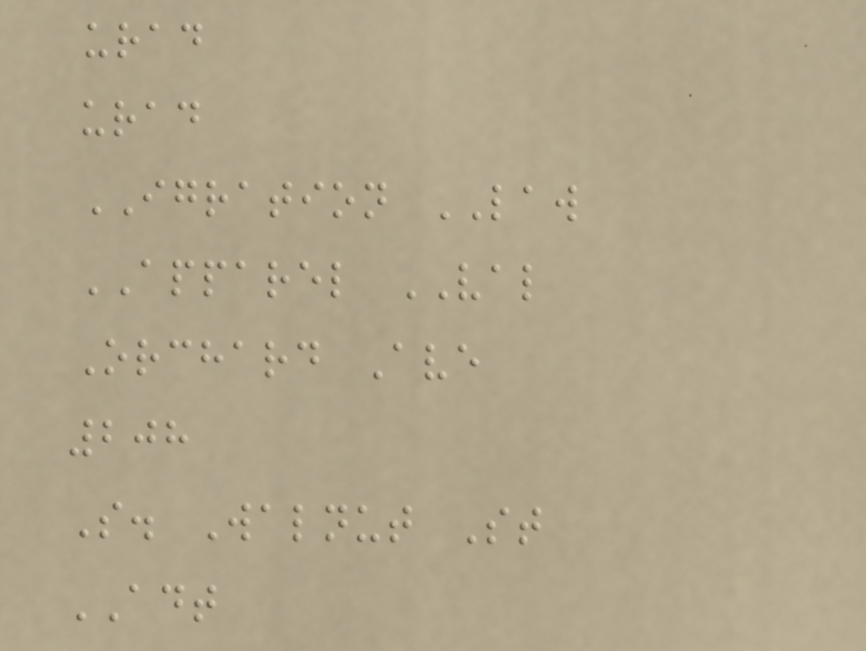urad
urad
IGRATION LAW
APPAREL VAL
Orchard Ave
208
S. Walnut St
ADT
